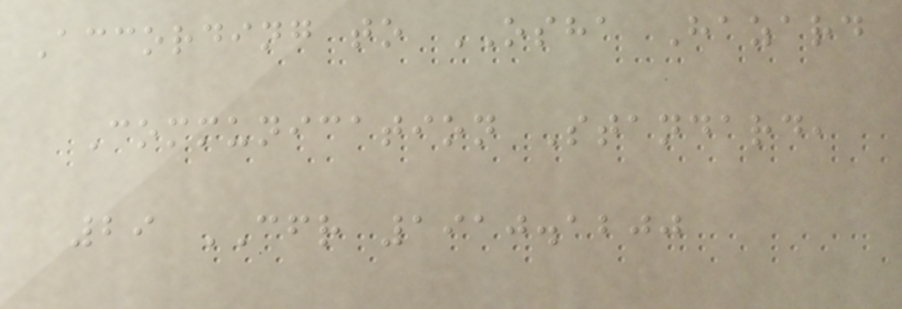According to OSHA Hazard
Communication Standard,
29 CFR 1910.1200
